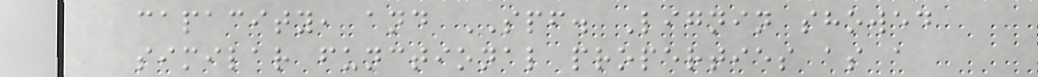capacity, and SPF. Lignin showed
similar functional properties as a
